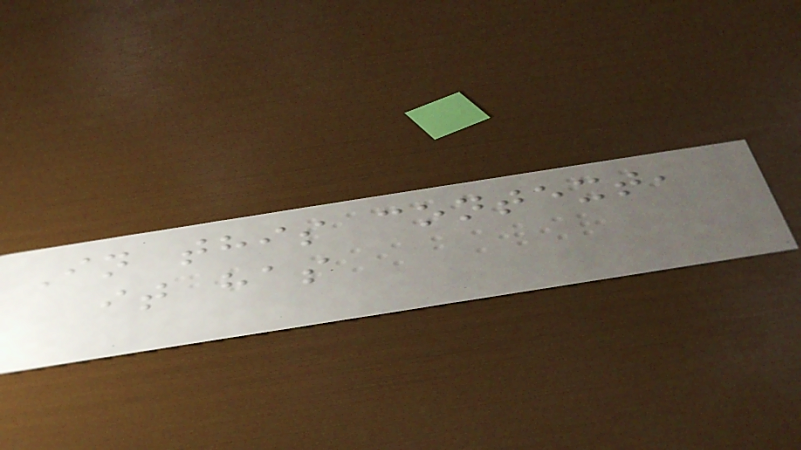In this context,
it has
